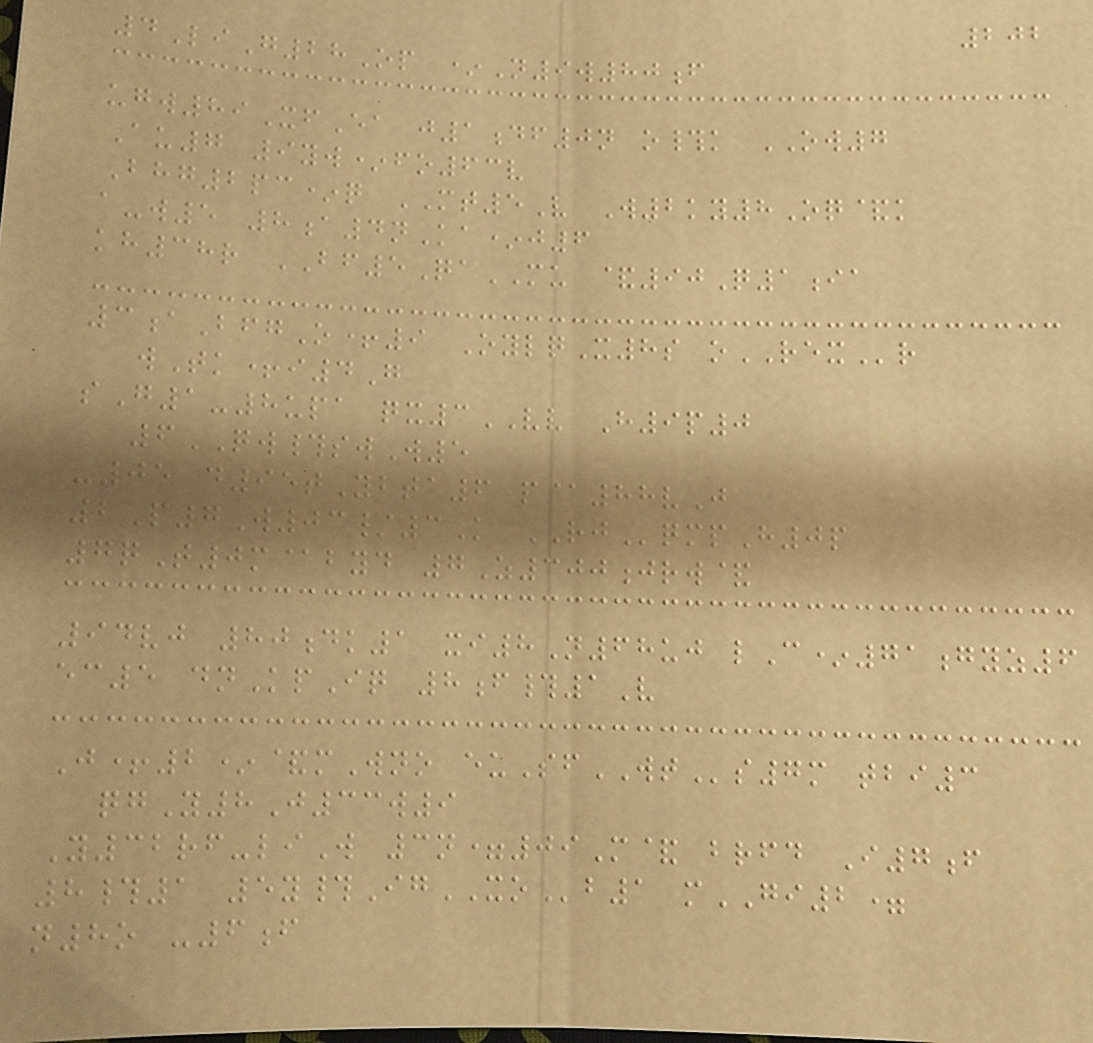202
4LiG28Op *N9w80f
ugw89XfEa j1df0n o#k OW7
Au7 9yw*fo63v
Bhg2pc*q MT5V W2ky8Oq&k
a-w5 8a4nKa*j6
kh38r BF5QaMU &90Q1ia
3aBfgO+9 OylqX8s oREXr
wTk+i4G
sG1-8upa qx3VV H9p0
6QW#swW5
-05 d95tYbta6 p@88vJ
2P7W03/3K RJqmpH0p
7qT0m@byd 7Z300jrw&
94vj 80dk1 xi8N68uj lC*71gyz6
ec5 dnKpIq 8f#1V
J+2*&mWno euSfWTs7m tbi3
qgY8J33w9
Y32rf-liW 3n=09M& brfd I7f
8#1 5y#IgXOb1 mGI2=
n8o -6f
